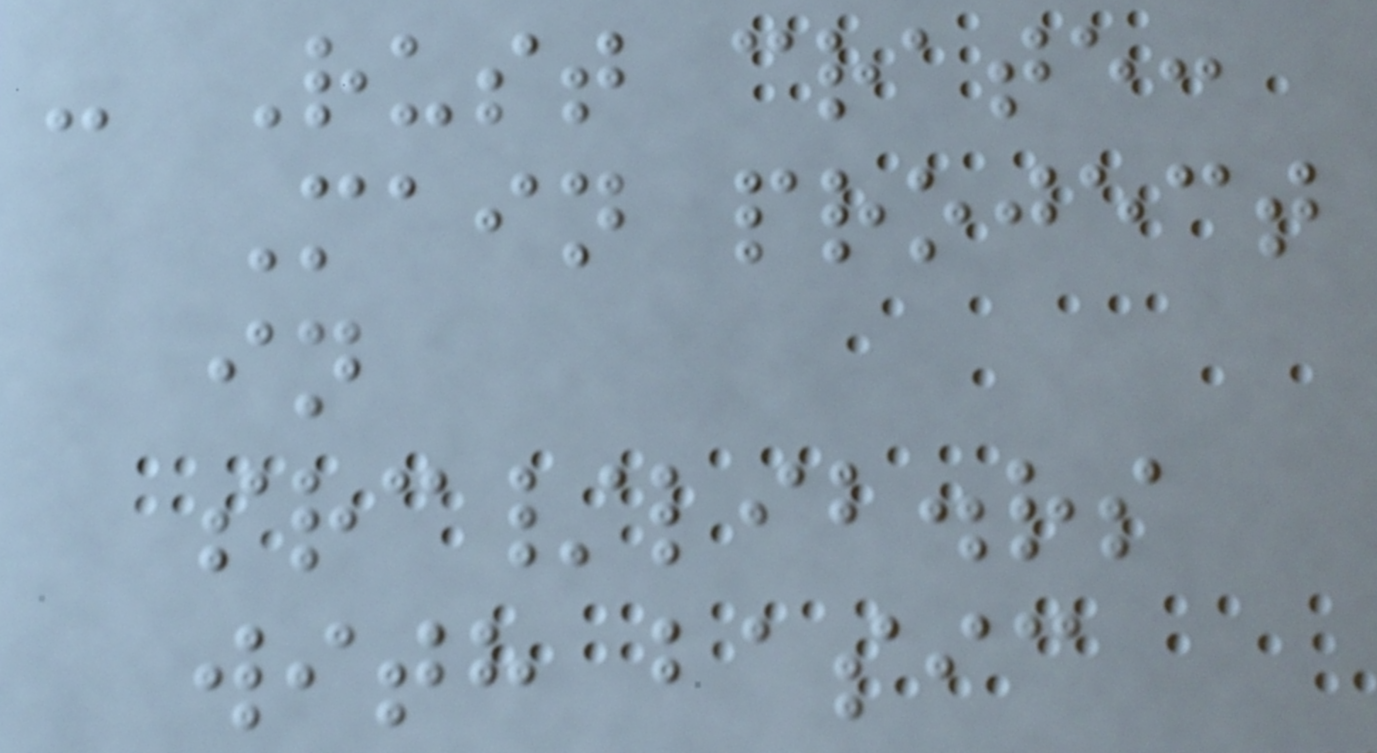- Rust crate:
Main project
in
src/lib.rs
with basic
